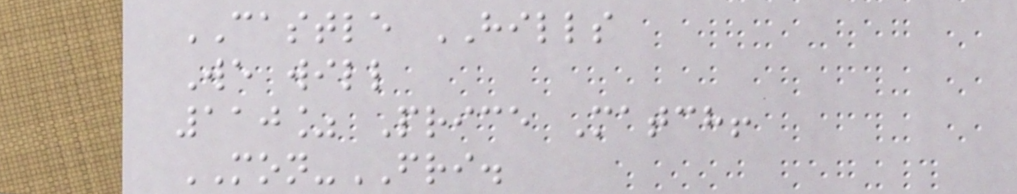CASTLE HILLS
We will
110% Price Match!
MON-FRI.
